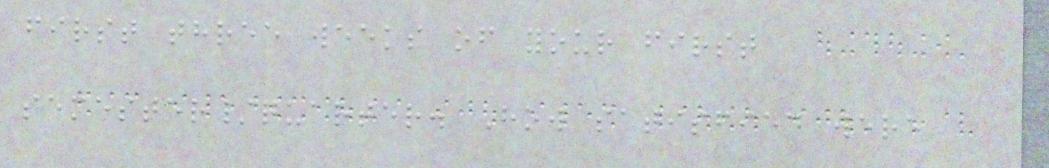first three weeks of your first
semester/quarter. How satisfied were
